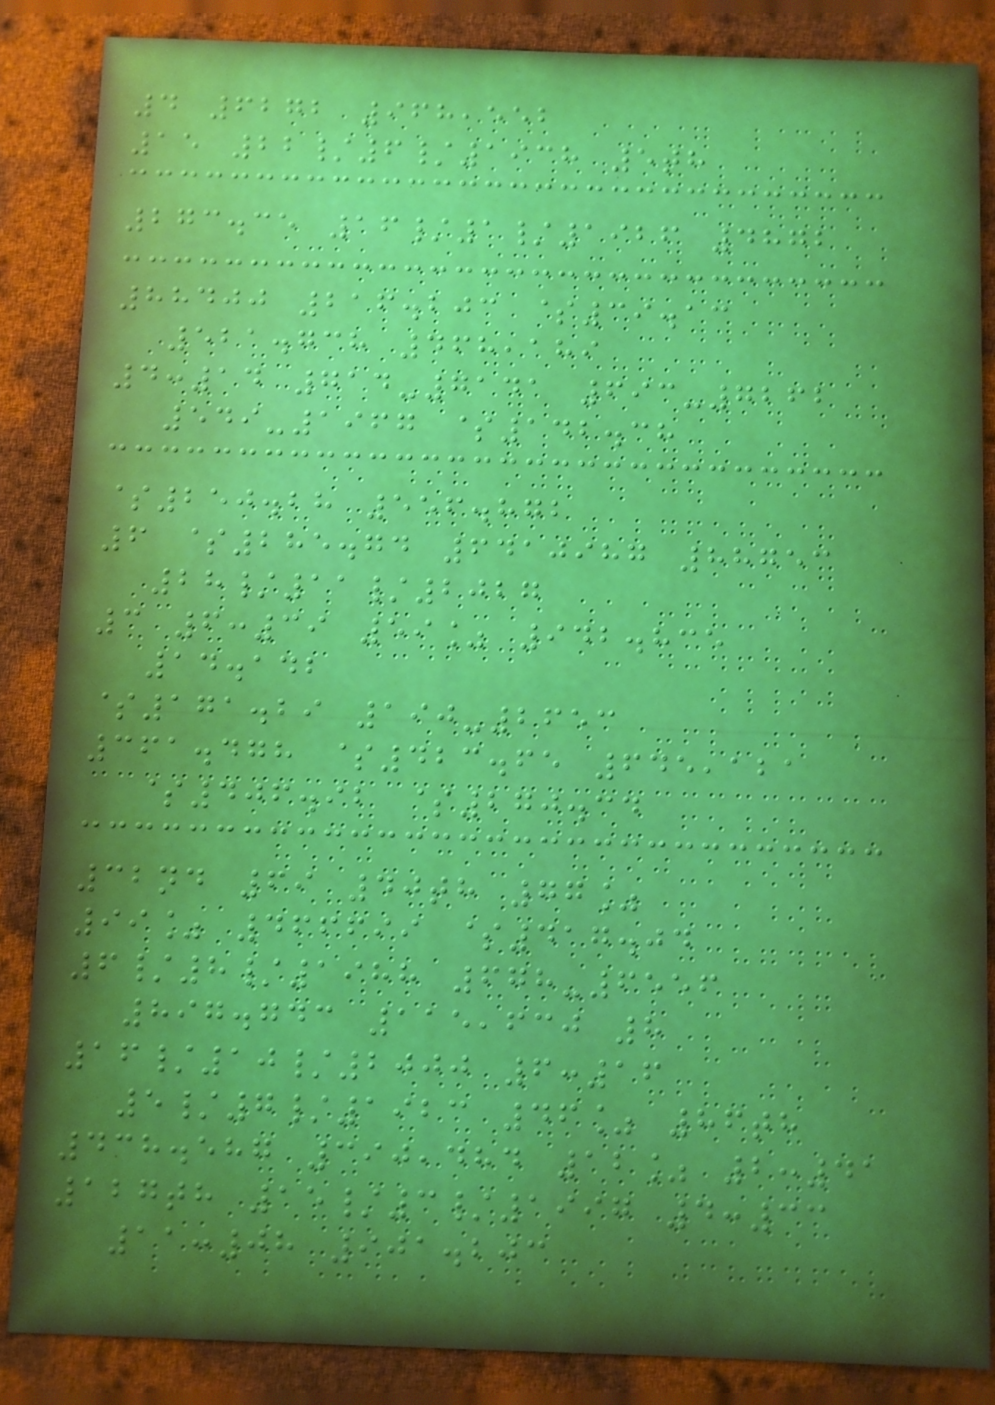4 6272 968,552
15 22/6/1938 5th
273.35 16/1/1926 4872
88400 216.203 $39.13
521.738 468,189
4:14 714-7141 693-7262
549-1967 $142.38
$250.28 556.872
6 $285.74 6410987 88753
28/11/2027
3 6:39 59% 942.835
14.142
$171.29 190-2653
361.478 $423.65 645,121
$406.92 $270.34
32nd 69 40th 77%
99% 466699 $417.04
6/8/1988 678-6556
897.743 115,630 8
16/10/2000 6:16
5/7/1923 46% 86th
438.587 390,484 12% 2:41
127th 15/3/1997 4:33
11:08 901.203
